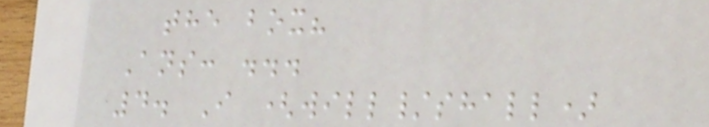the box?
Ans: ...
4. I (will/shall)
